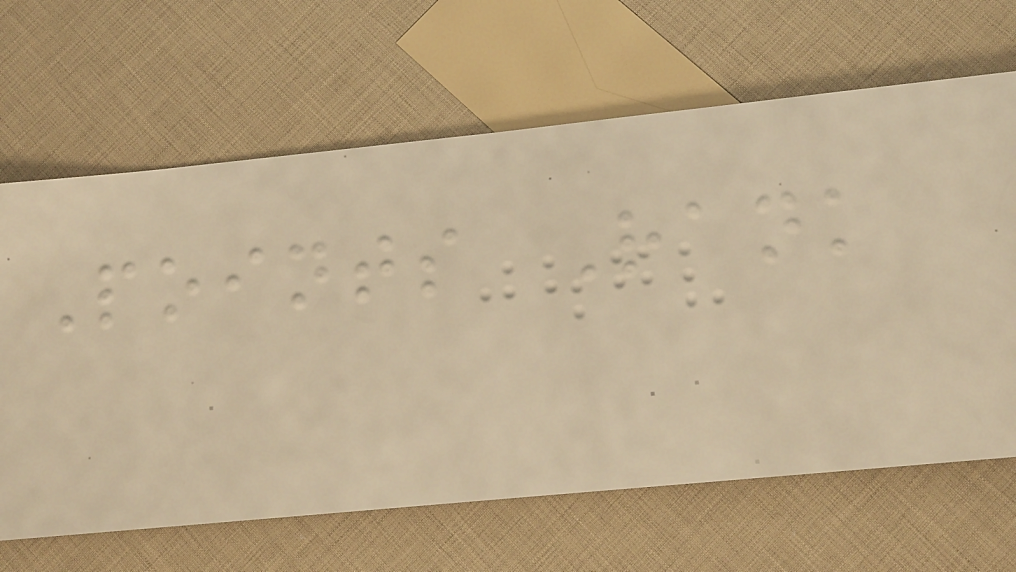Points Rank
